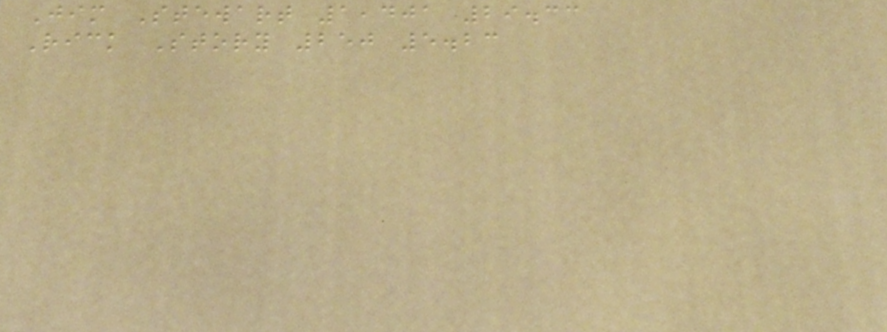Jim Stewart 1,401 29.33
Rick Story 250 5.23
